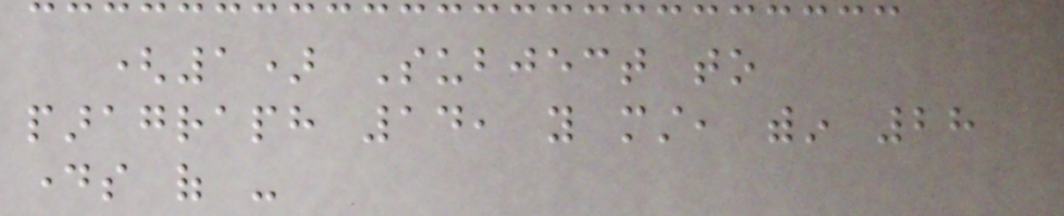(1) Subject to
paragraph 14, you must, within 28
days of -
